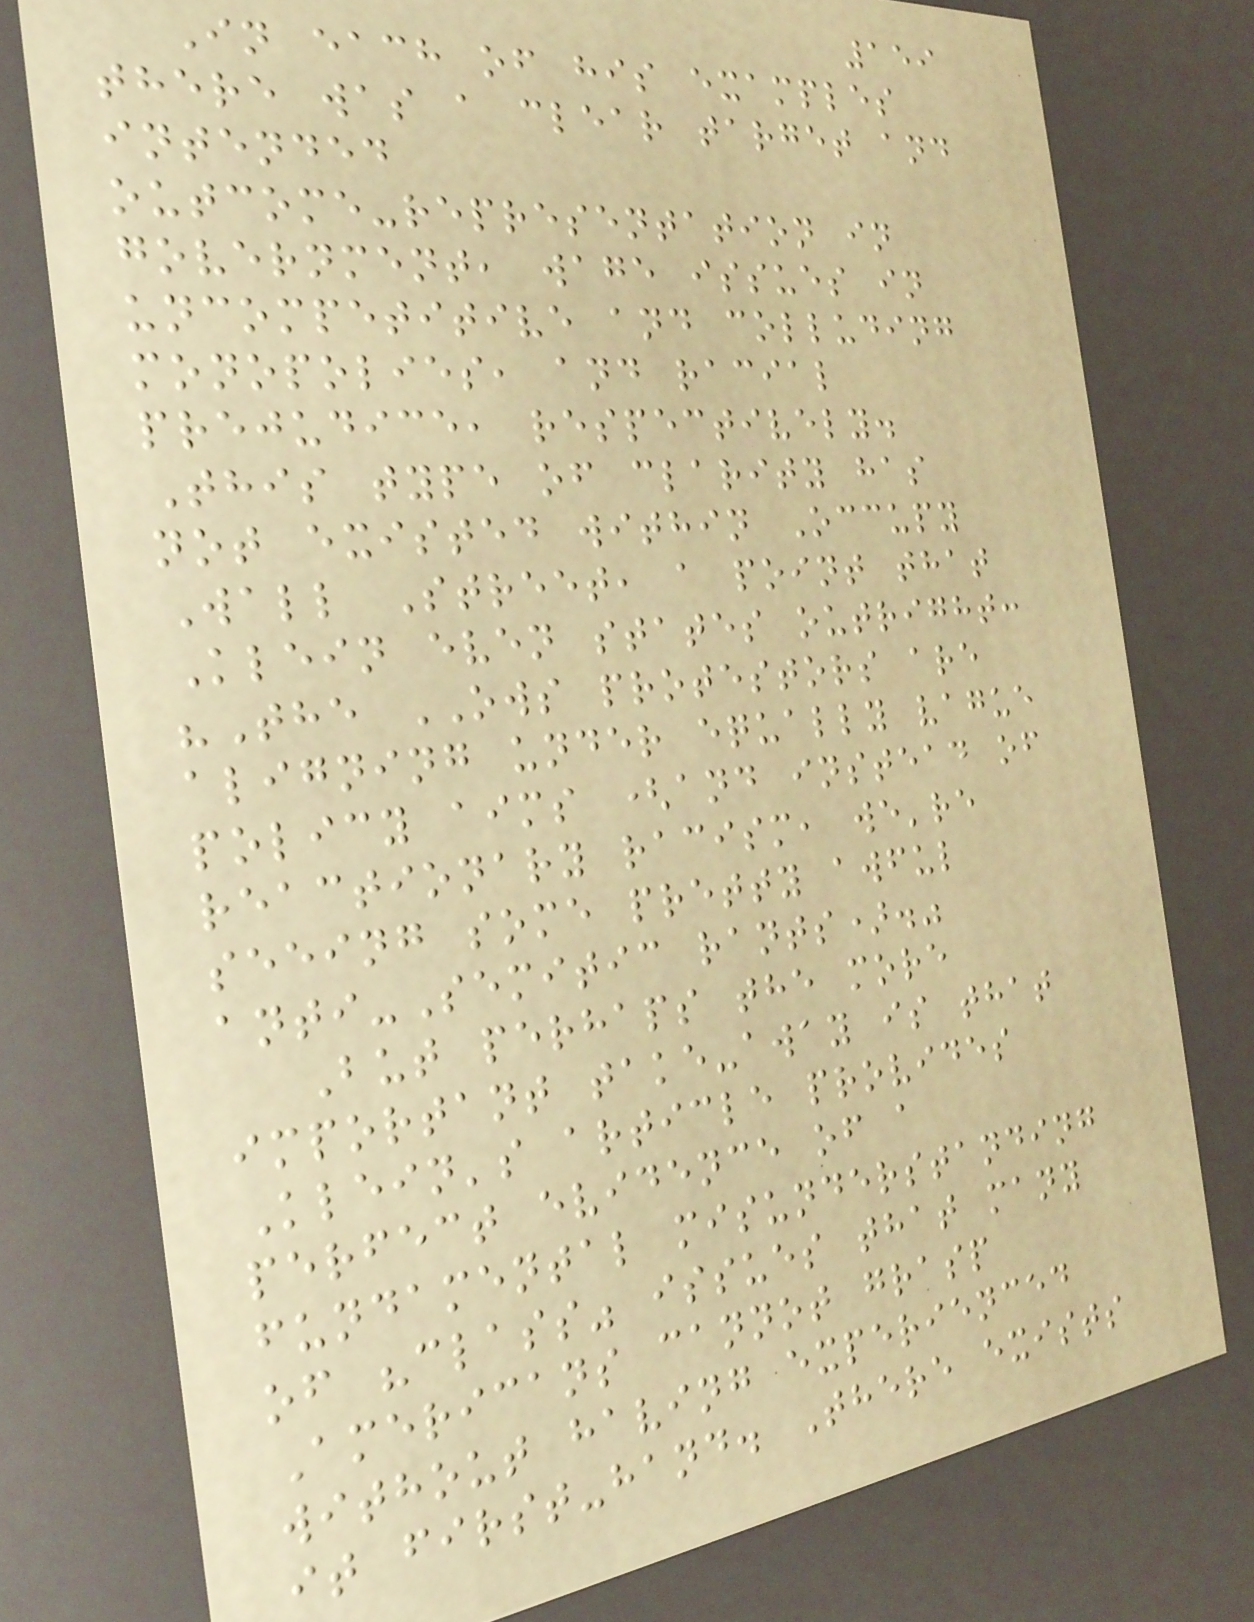159
In each of his examples
there was a clear target and
intended
outcome-representation in
government, wage issues in
uncompetitive and colluding
monopolies, and racial
prejudice, respectively.
This type of clarity has
not existed within Occupy
Wall Street, a point that
Klein even states outright:
"The OWS protestors are
aligning under equally vague
policy aims (and instead of
reactionary racism, we're
seeing some pretty awful
anti-Semitic rants)."
But perhaps the more
important take-away is that
Klein's article provides
perfect evidence of a
fundamental misunderstanding
of "class" issues that many
Americans cannot grasp
without having experienced
it first-hand. There exists
